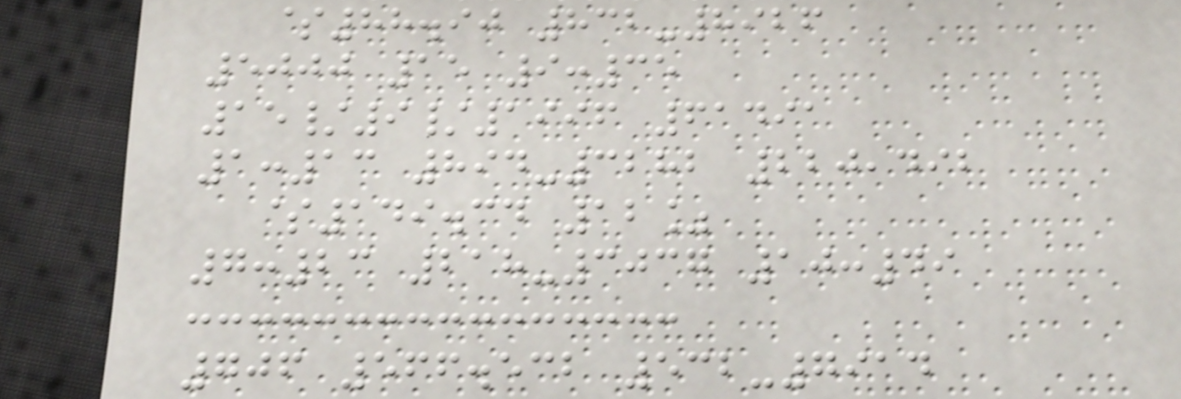$88.90 832-8926
5000 15 9:35
15/9/1996 61491
1:13 894-3282 220,492
$149.34 12%
7:23 218-3037 10:49
706 566.532 532-7914
